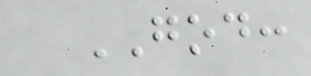GOD:
